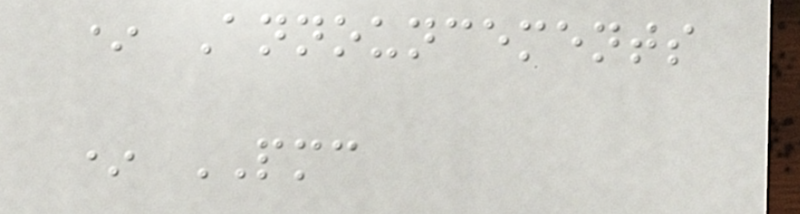* Announcements
* PMC
